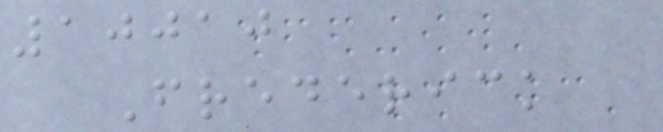10010
Frederick
